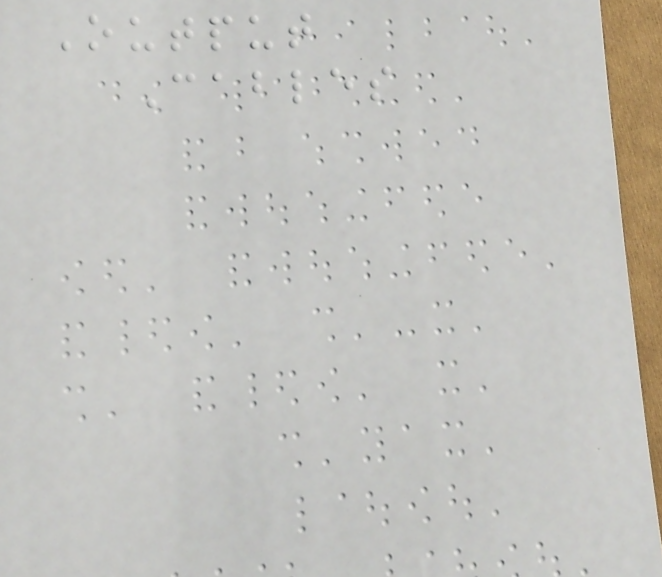Output
Cables
